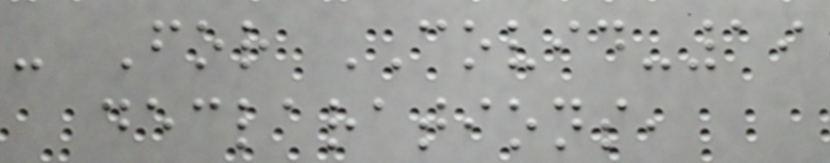- For COVID-19
declarations,
